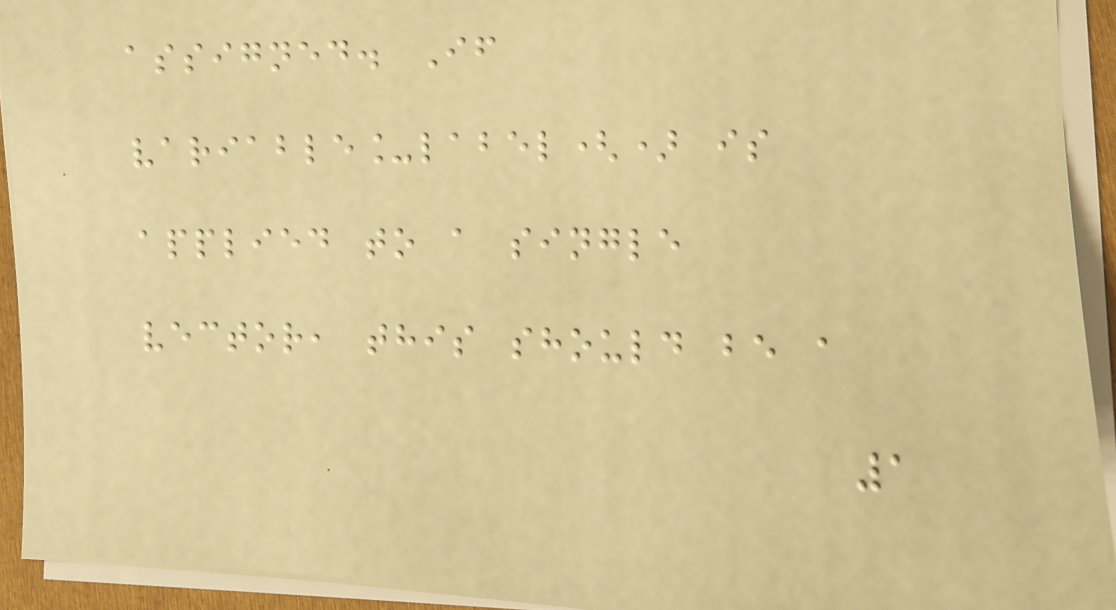assigned. If
variable_label() is
applied to a single
vector, this should be a
1
